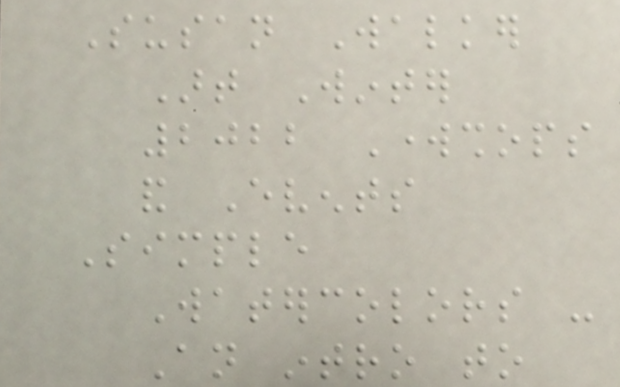Susan Walker
Art Winter
2022 Workshops
and Events
Simple
Watercolors -
An intro to
